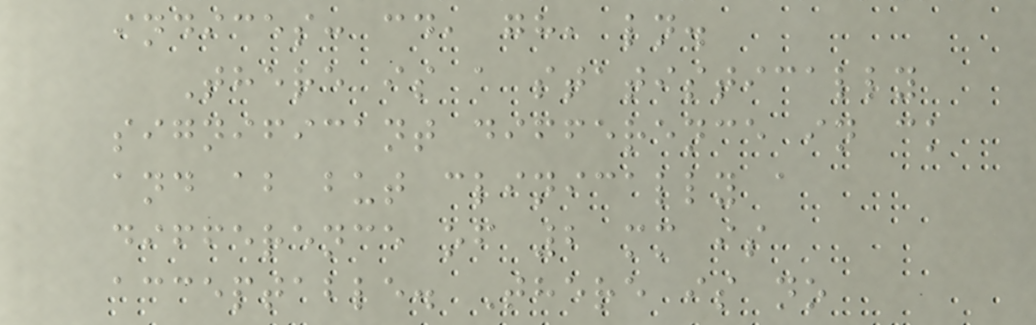indices: cd, gh, ln.
There is a statistically
significant difference in ck
and ab but clinically a
difference of 2 mm is
acceptable. There is no
